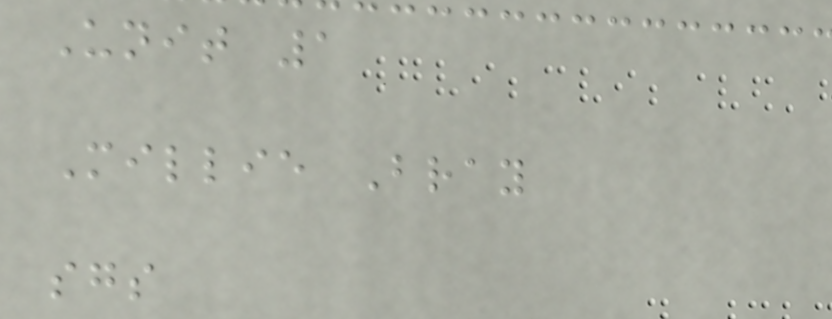Unit 1
Millie Bray
sgs
